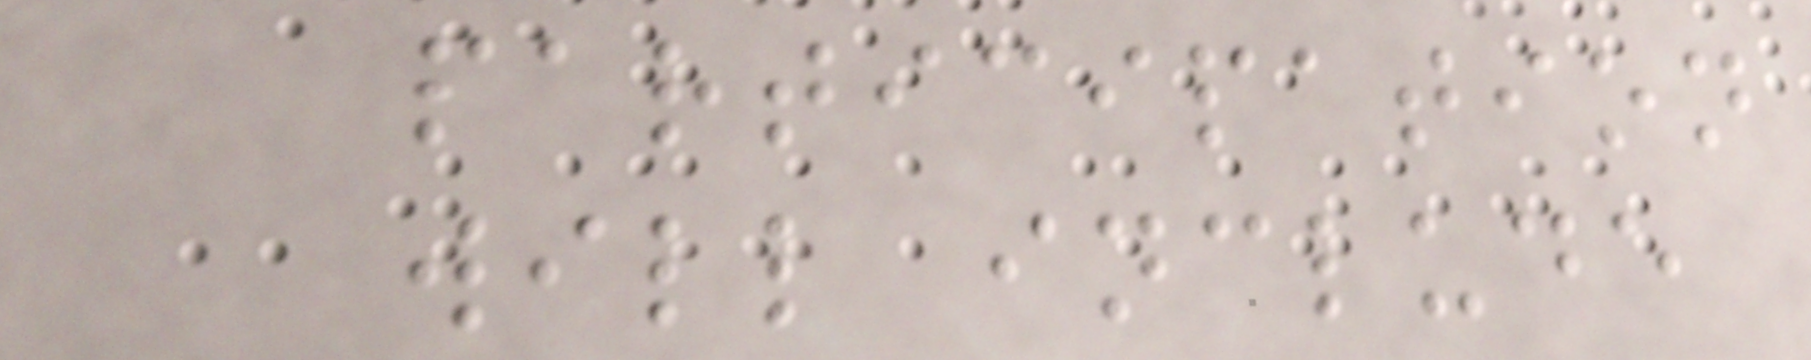participation
will include
